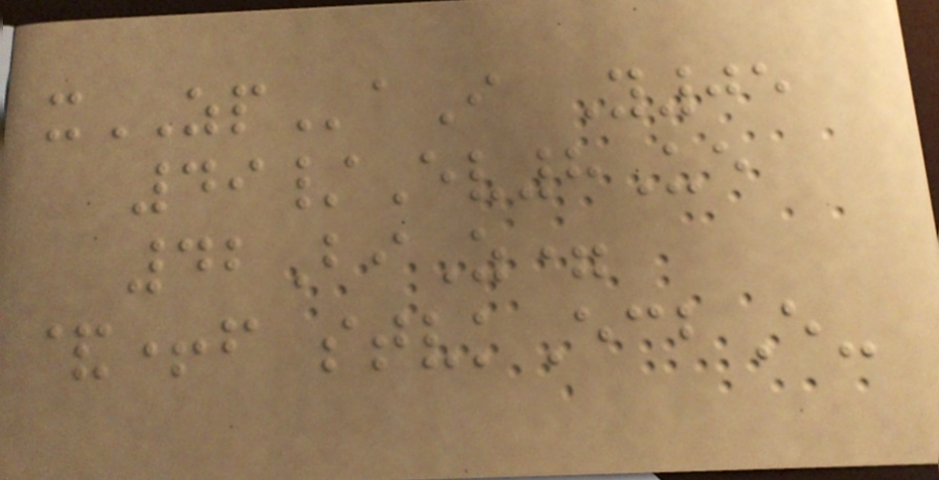xZPaI Y05
49/Ev8Ue
42BiZ=
&+f stvkEcbE-
